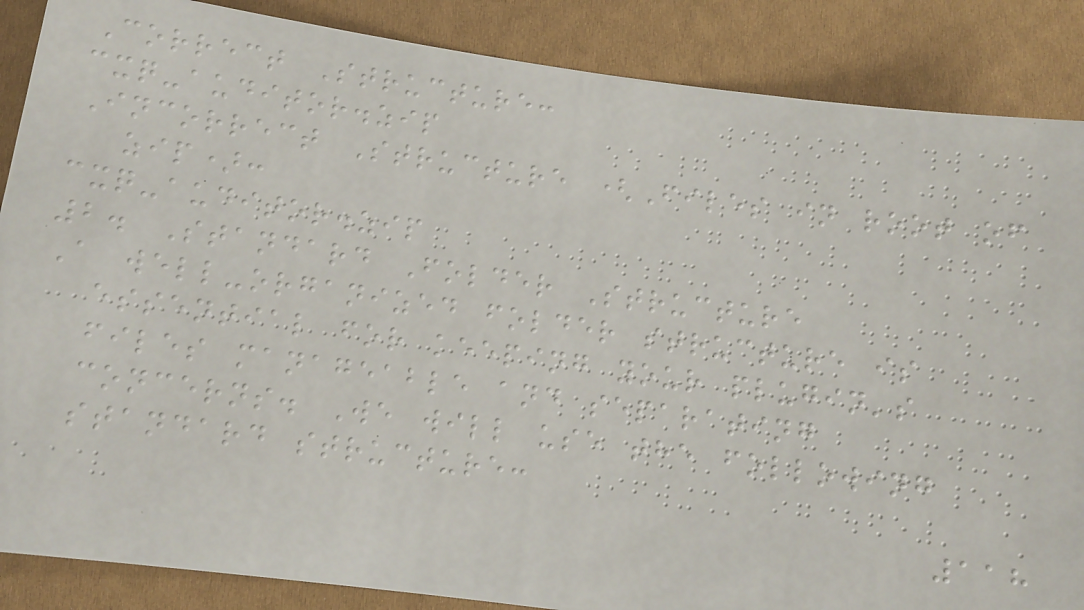Correct Structure:
cxq-auditor.zip
Incorrect Structure (Files in root of
zip):
cxq-auditor.zip
2. Standard Folder Structure
A well-organized folder structure is
essential for keeping your plugin's
files manageable and separating
concerns. We will use the following
standard structure:
118
